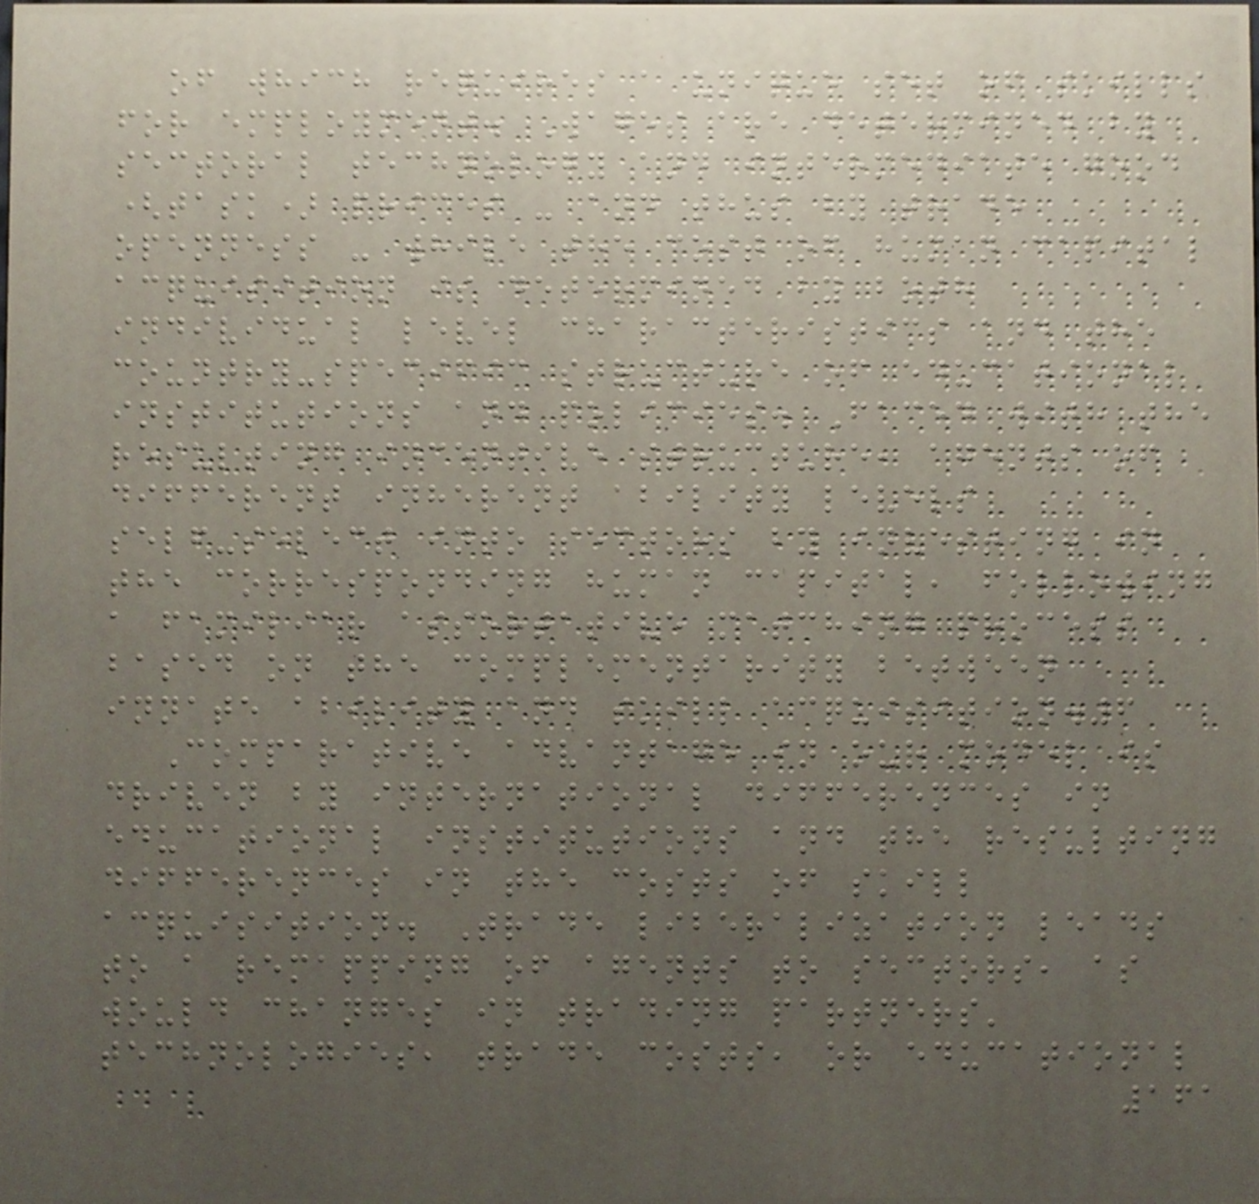of which requires a unique set of skills
for employment. Wages are determined by
sectoral technology and intermediate good
(task) prices - and thus by trade
openness - while the cost of human capital
acquisition is determined by both
individual level characteristics and the
country-specific structure of educational
institutions and policies. Faced with the
resulting incentive structure, agents of
different inherent ability levels
self-select into sectors by investing in
the corresponding human capital, following
a familiar assortative matching process
based on the complementarity between
innate ability and skill acquisition.6
Comparative advantage in our model is
driven by international differences in
educational institutions and the resulting
differences in the costs of skill
acquisition. Trade liberalization leads
to a remapping of agents to sectors, as
would changes in trading partners'
technologies, trade costs, or educational
161
